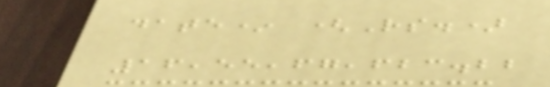date* (Rs.)
16,55,67,623.22
